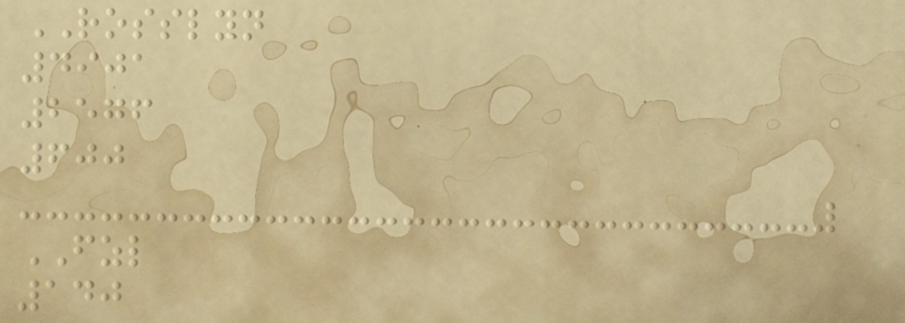ROSSLYN
4901
2576
600
FZL
140
